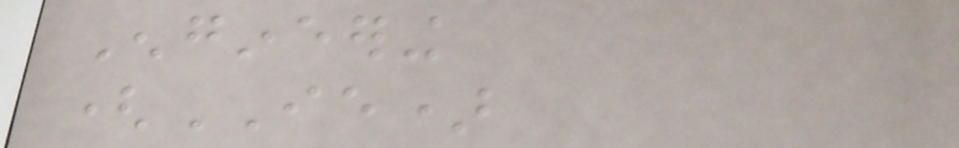Engineering
(IE)
